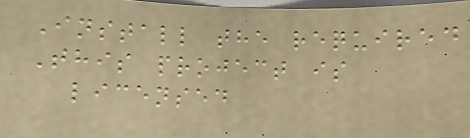Install the required
This project is
licensed
